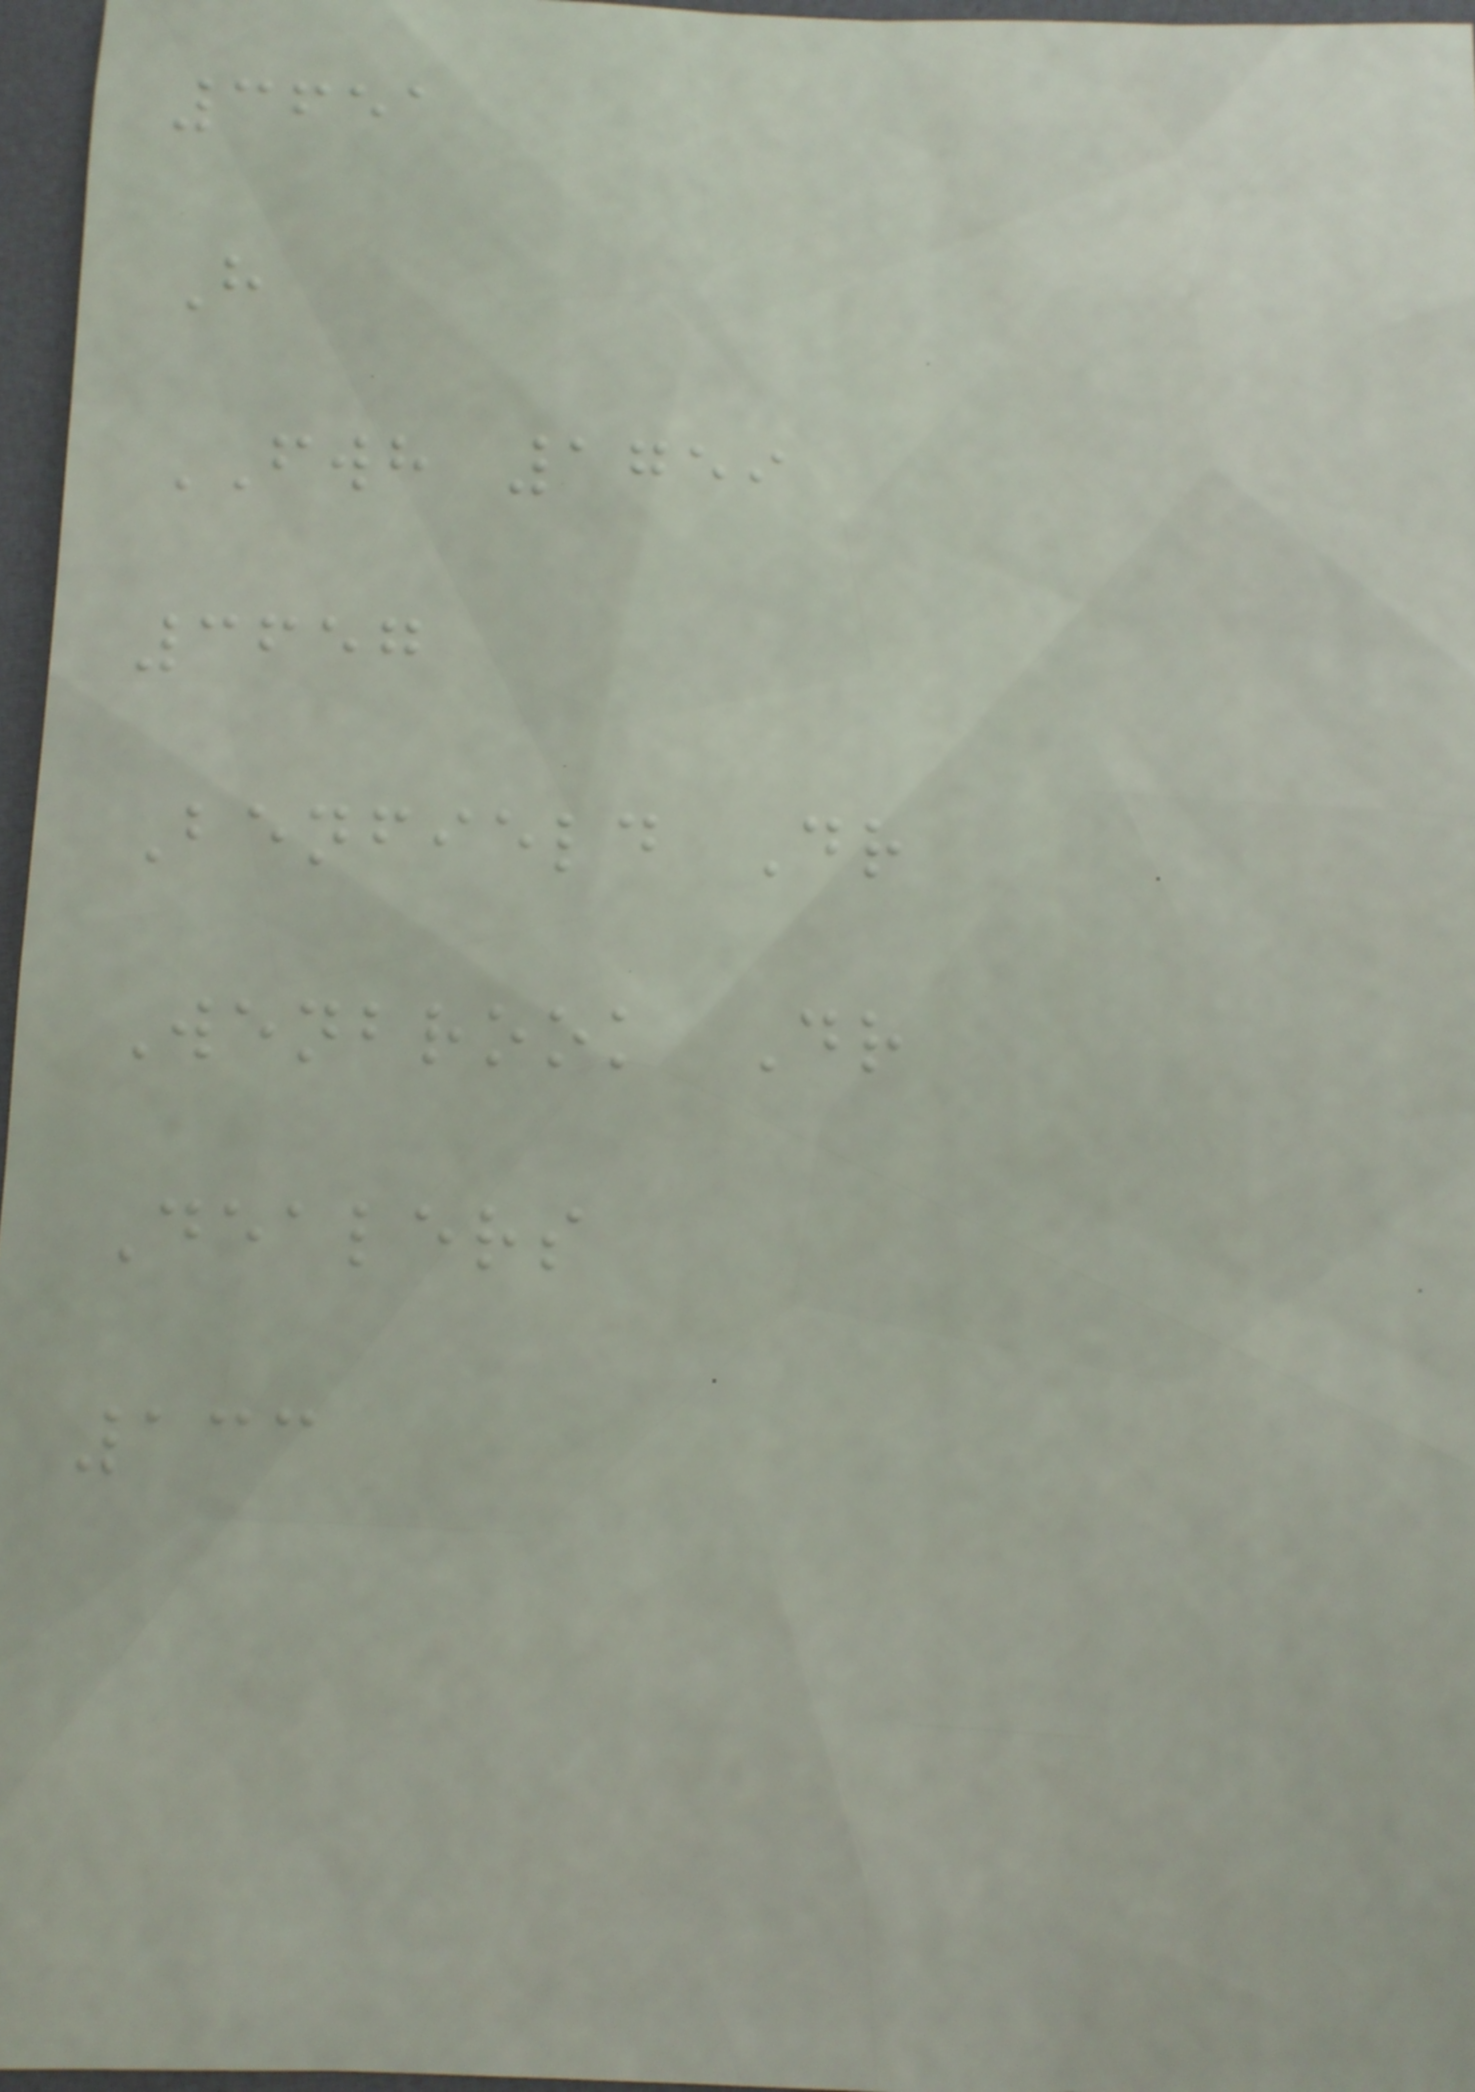3651
H
FWH 1759
3657
Benfield Dr
Wenbrook Dr
Dealers
133
